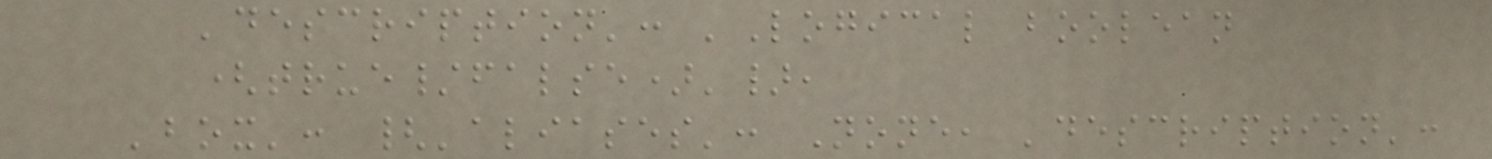'description': 'Logical boolean
(true/false)'},
'box': {'aliases': None, 'description':
